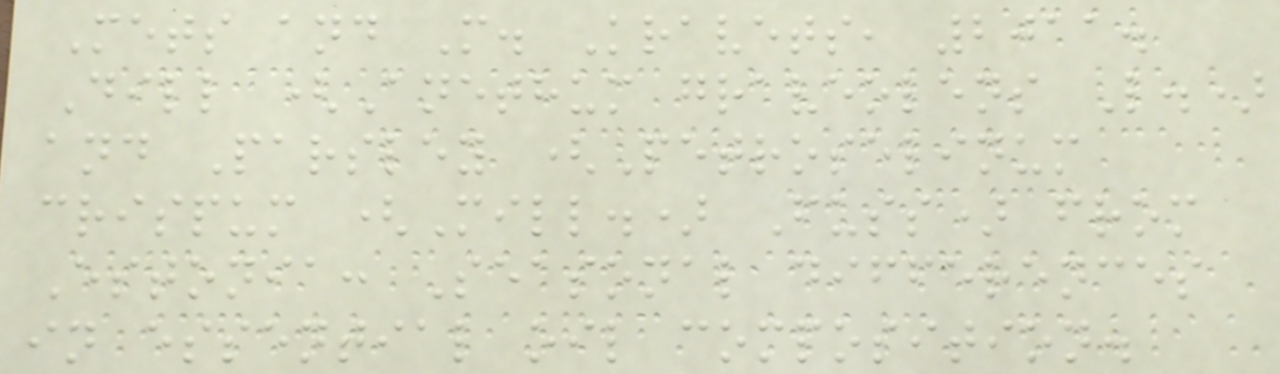Mets and M. Kravets, 2011.
Dill (Anethum graveolens L.)
and Parsley (Petroselinum
crispum (Mill.) Fuss) from
Estonia: Seasonal differences
in essential oil composition.
